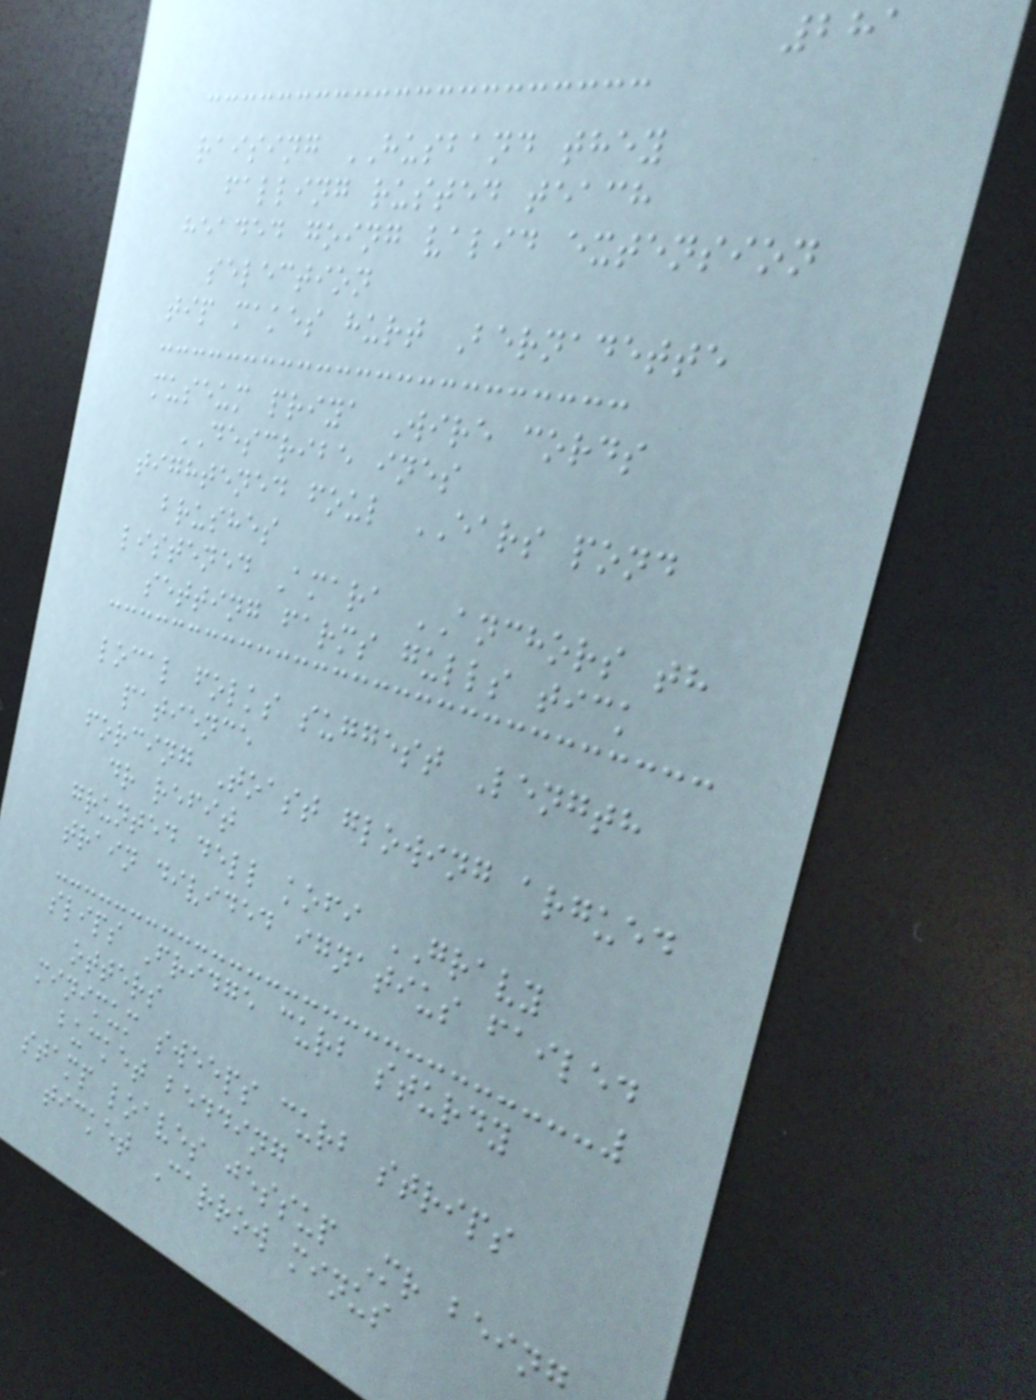281
raising HUSBAND they
falling rusted teach
headed going valid extension
selection
tip makes hurt Bernadette
museum priya Wire cords
DESCRIBE ines
tightened foul EARS pond
brushes
listened Amara ANCHORS th
setting farms gulls tick
local folks suggest Length
patience
forcing Toast glowing argued
dr refit
grunted dell kofi GRAVY
train divided ignatius failed
slips Fridge curb sturdy
otters
minimum sweeps curb strips
bucket bedding
stamp loaves jessup Mr being
ticket Carrow minus
